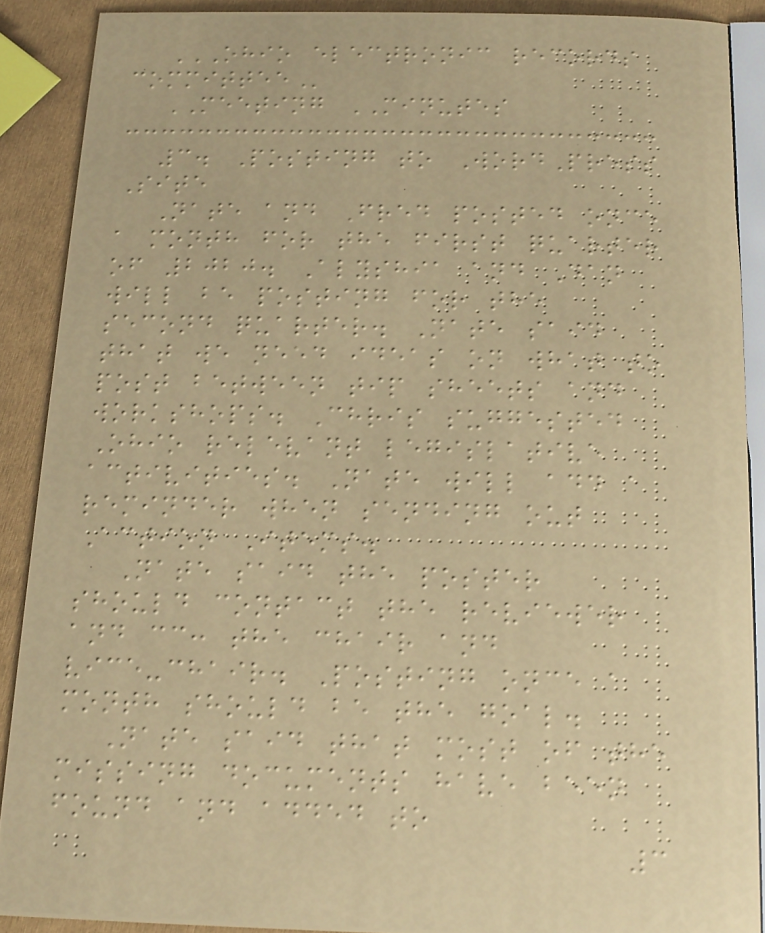OHIO ELECTRONIC RECORDS
COMMITTEE
MEETING MINUTES
3. Posting to WordPress
Site
Nate and Fred posted once
a month for the first quarter
of 2020. Alyshia and Dan
will be posting for the
second quarter. Nate said
that we need ideas on what to
post between tip sheets and
workshops. Chris suggested
Ohio relevant legislative
activities. Nate will add a
reminder when sending out
Action Items.
Nate said the poster
should contact the reviewer
and cc: the chair and
vice-chair. Posting once a
month should be the goal.
Nate said that most of the
missing documents have been
found and added to
3
